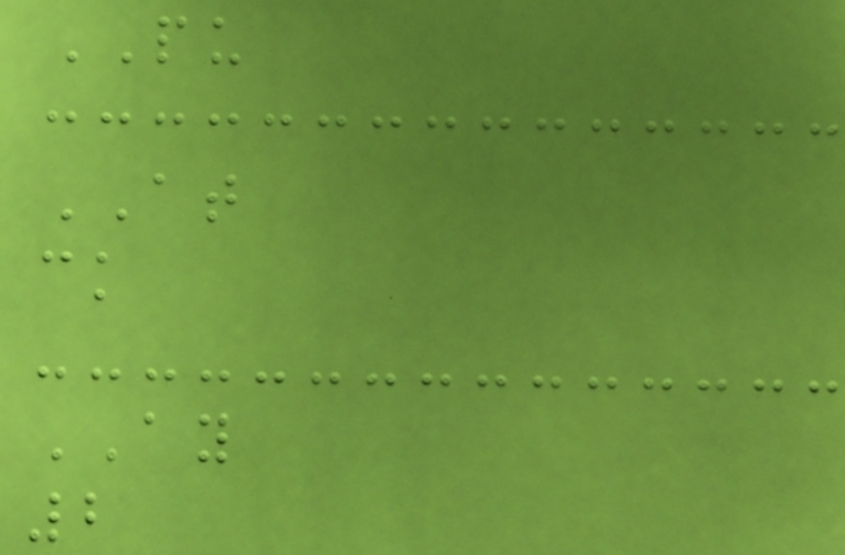PU
AT
ck
AY
2
